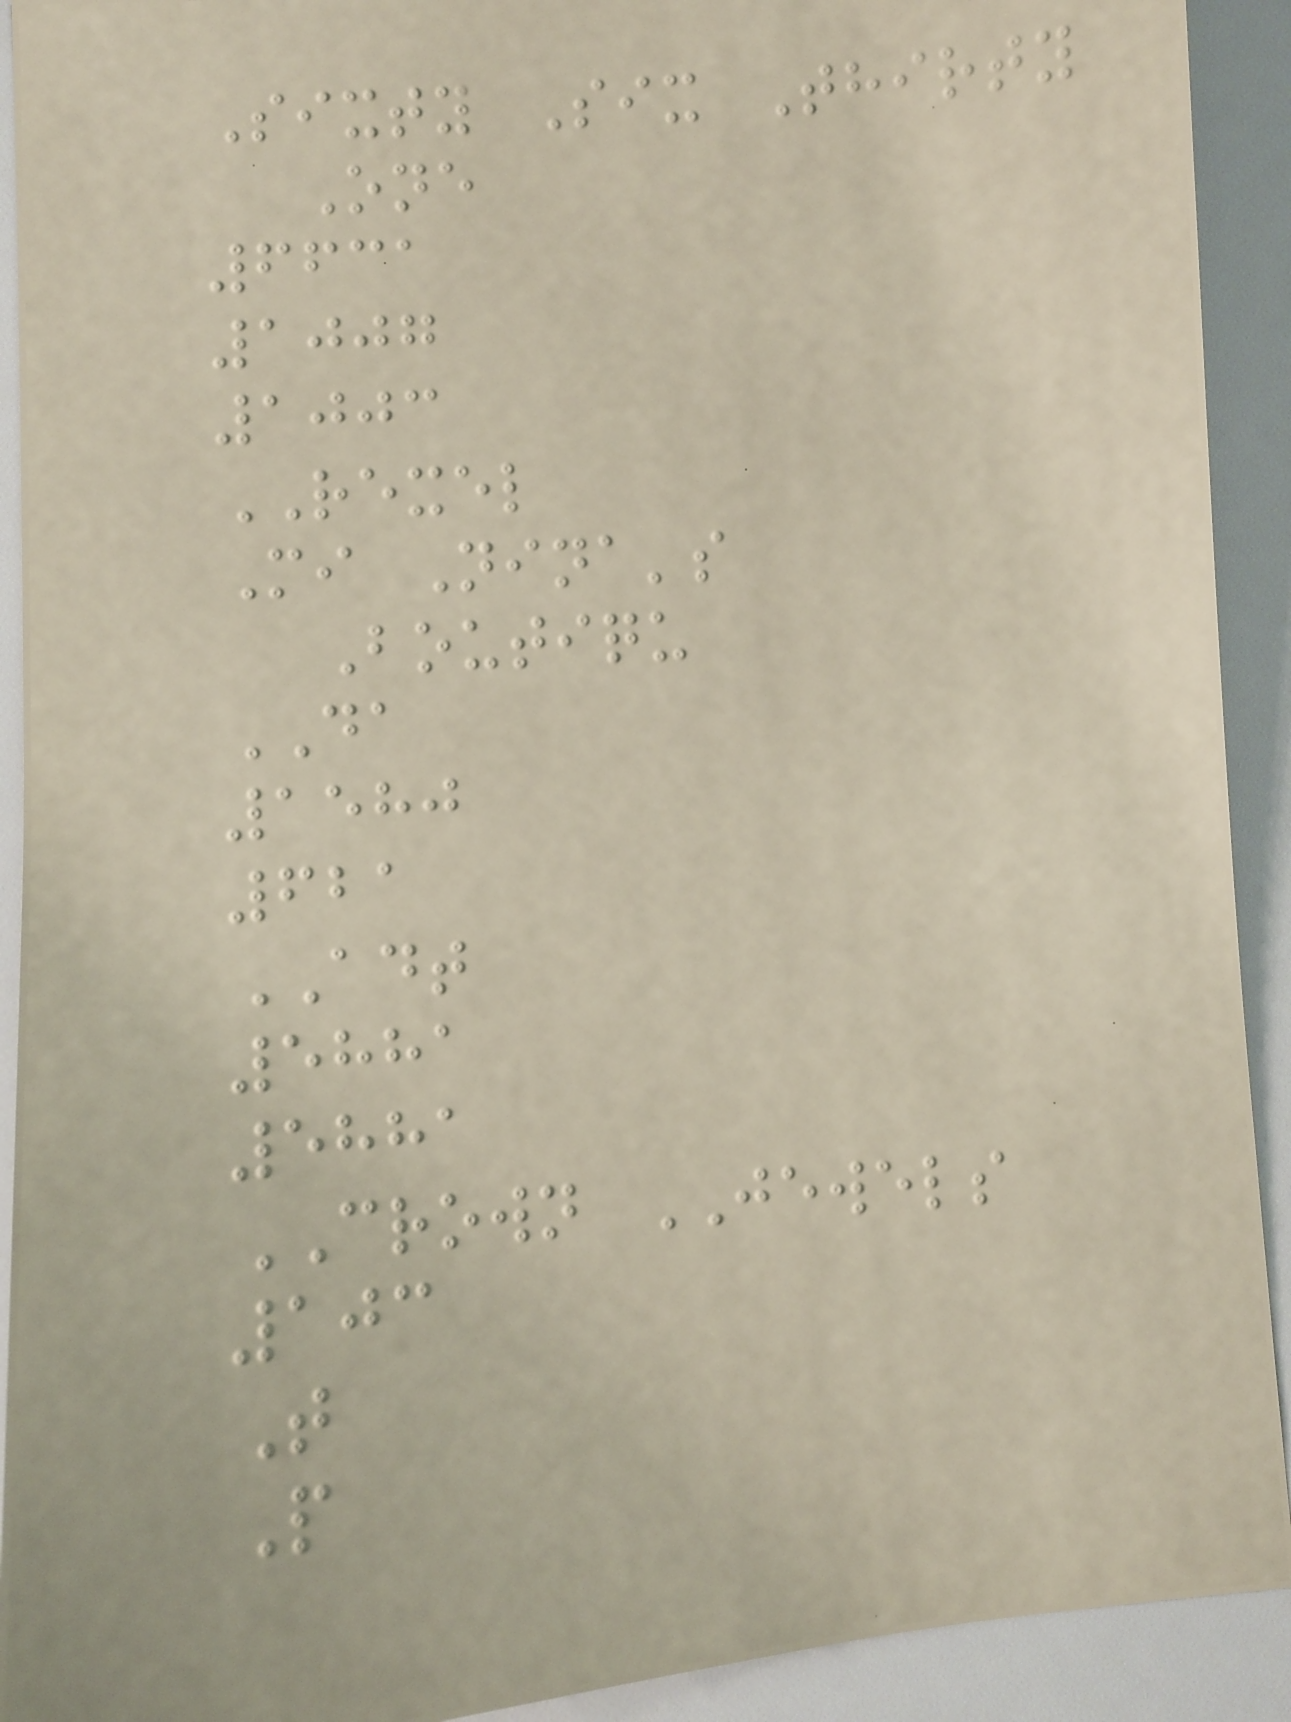Sixty Six Thirty
One
6631
1007
1003
REXEL
Mi Nina's
Boutiqu
DA
1580
621
ADT
5881
5881
CROWN JEWELS
103
T
P
